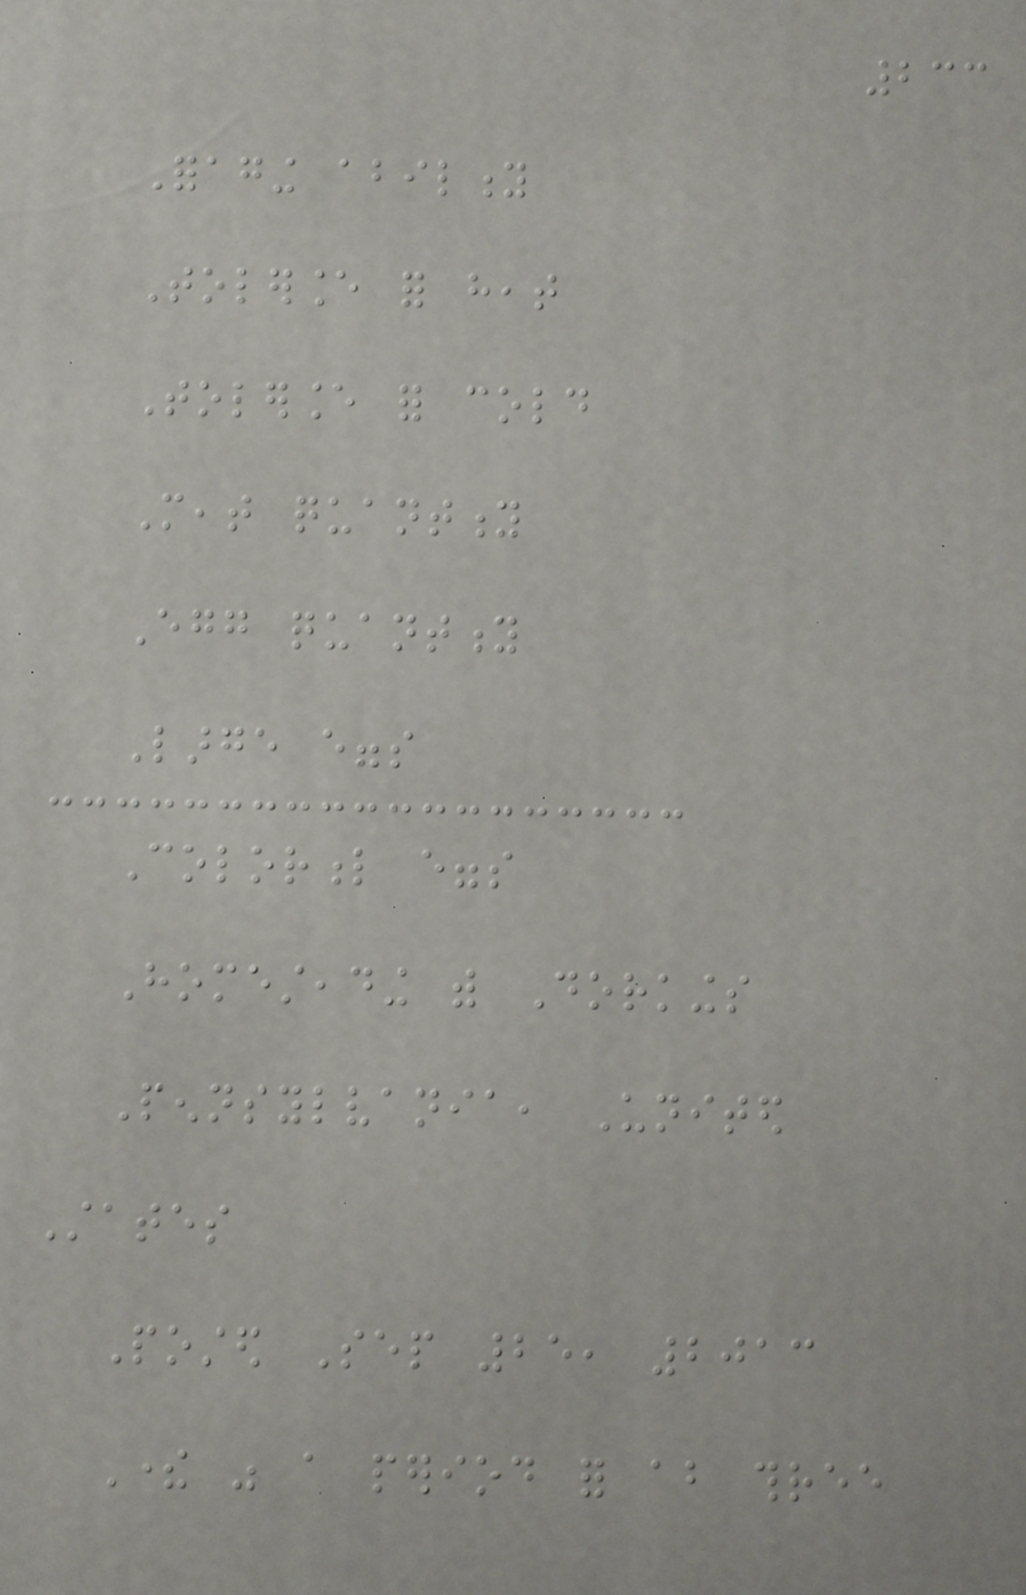233
Foraging ability
Tolerance for heat
Tolerance for cold
Meat quantity
Egg quantity
Large eggs
Colorful eggs
Homesteading with Dorkings
Pennsylvania, United
States
Posted Sep 25, 2013
There was a period for about three
